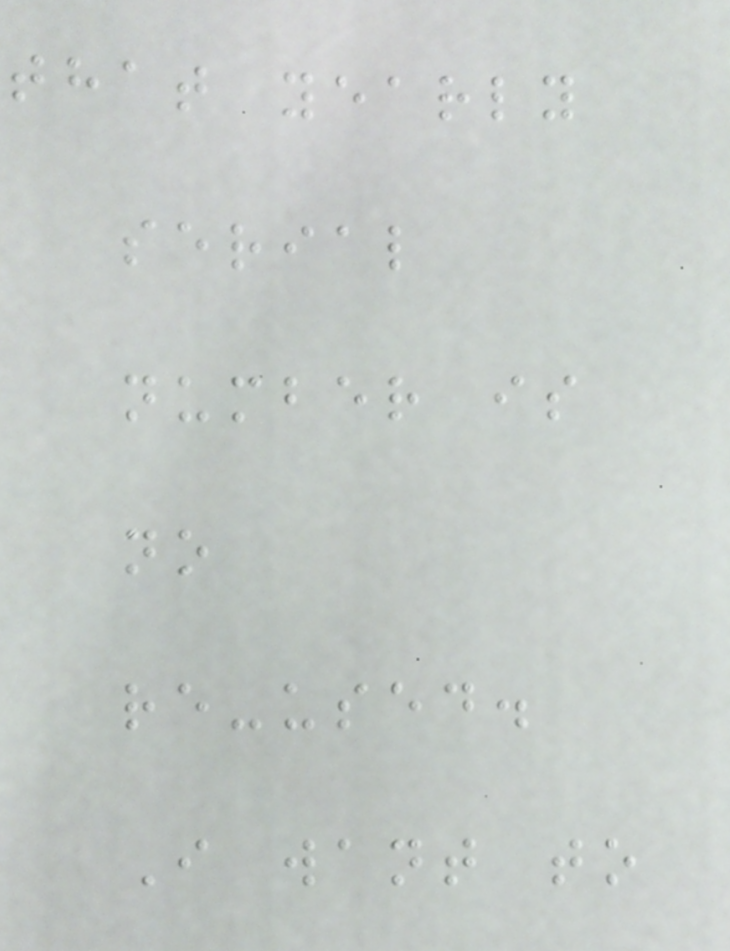that yearly
serial
number is
no
re-used.
I want to
